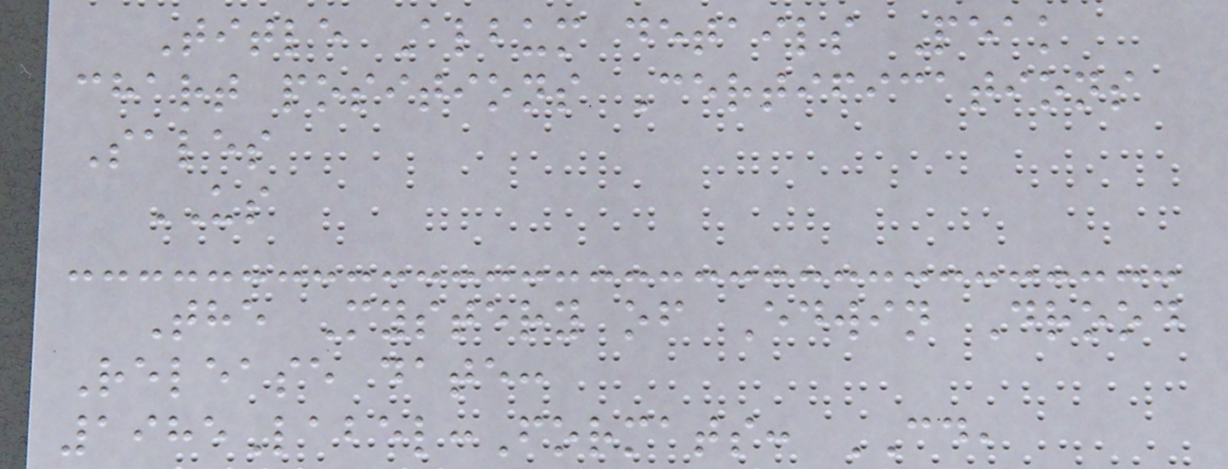Title Album details Peak
chart positions Certifications
Sales
US
The Mystery of Edwin Drood
Release date:
1985Label:Formats: CD,
